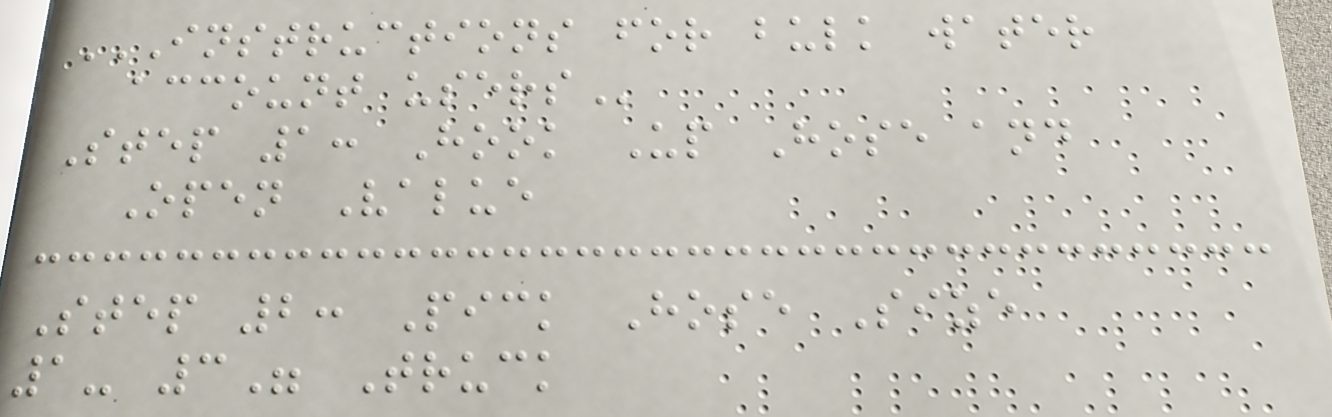INSTRUCTIONS FOR BULK WATER
ACCOUNT USERS
Step 1: Hook Up Hose and
Open Value
Step 2: Pick Hose Size
1- 3" Truck
